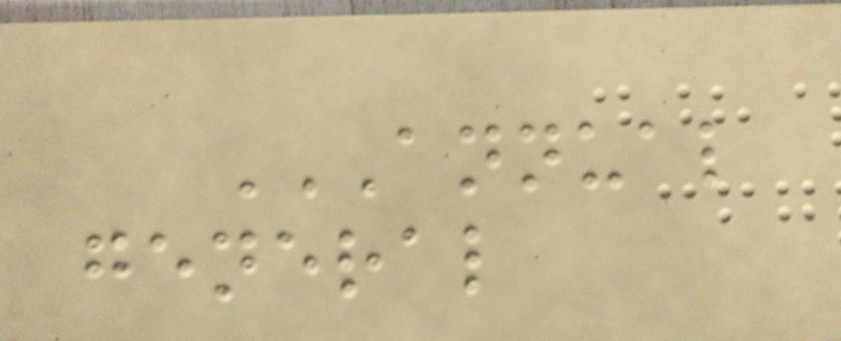ANNUAL
GENERAL
